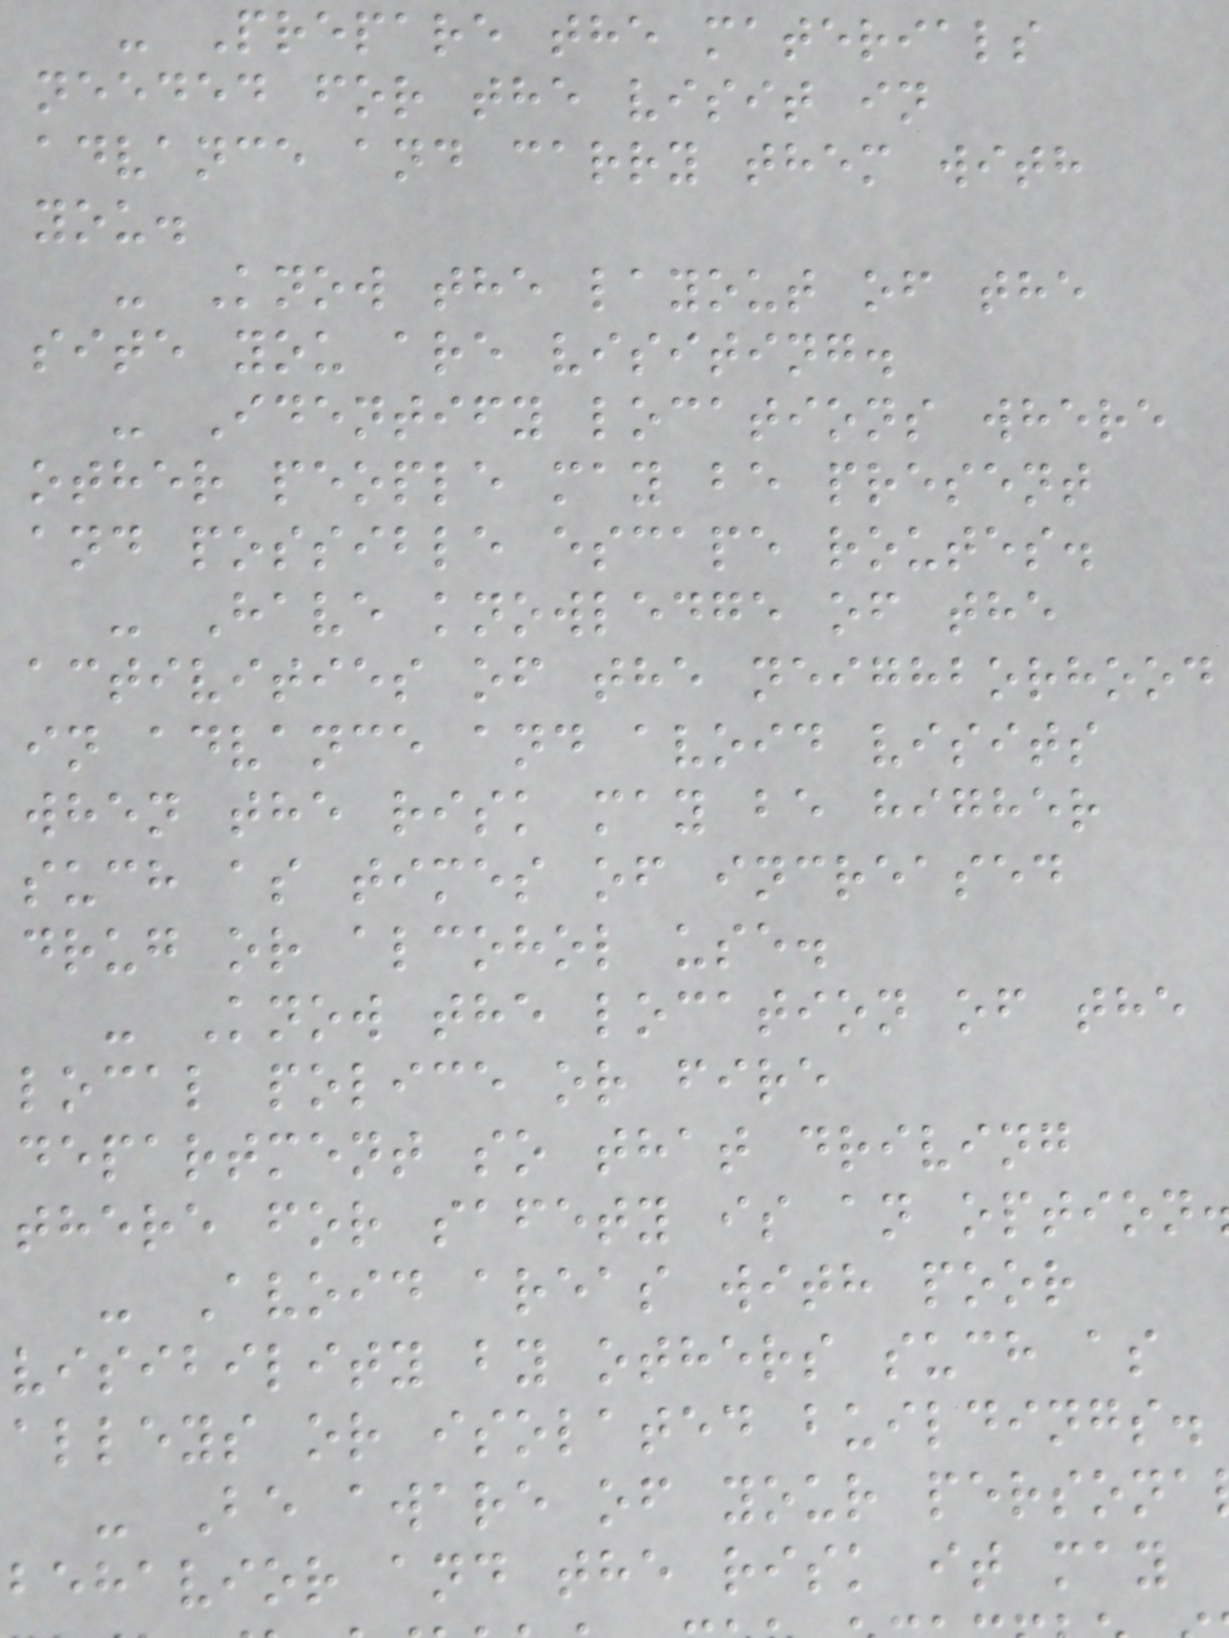- Prepare the materials
needed for the visit in
advance and carry them with
you.
- Know the layout of the
site you are visiting.
- Identify locations where
other people may be present
and possible escape routes.
- Have knowledge of the
activities of the neighborhood
in advance and avoid visits
when the risk may be higher
such as times of increased
drug or alcohol use.
- Know the location of the
local police or fire
department so that driving
there for safety is an option
- Avoid areas with poor
visibility by others such as
alleys or isolated buildings.
- Be aware of your persona
behavior and the risk it may
